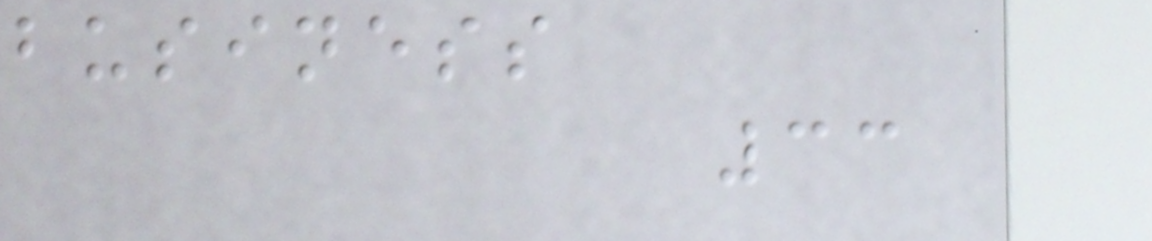business
33
